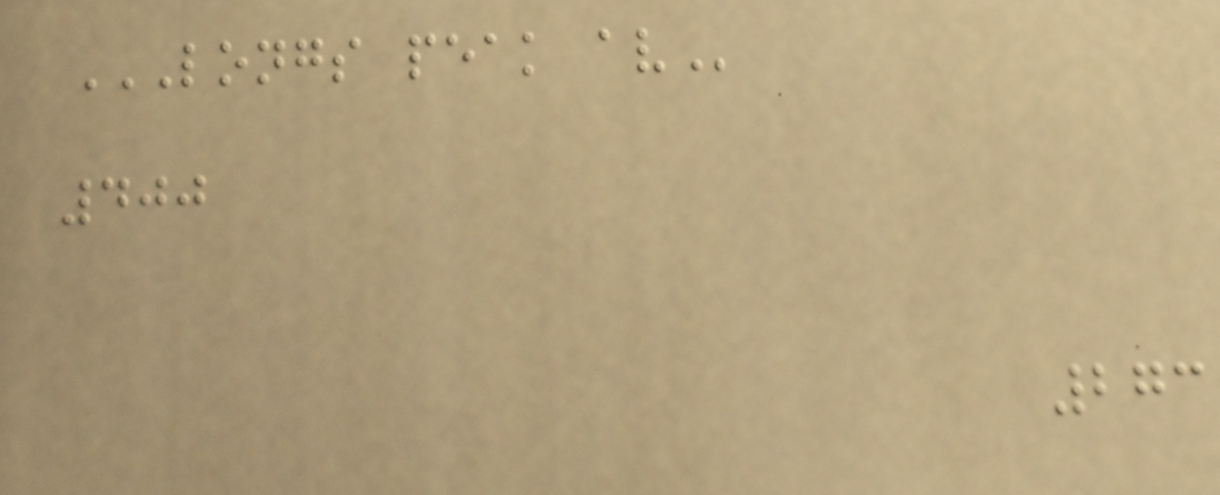LONGS PEAK AV
400
273
